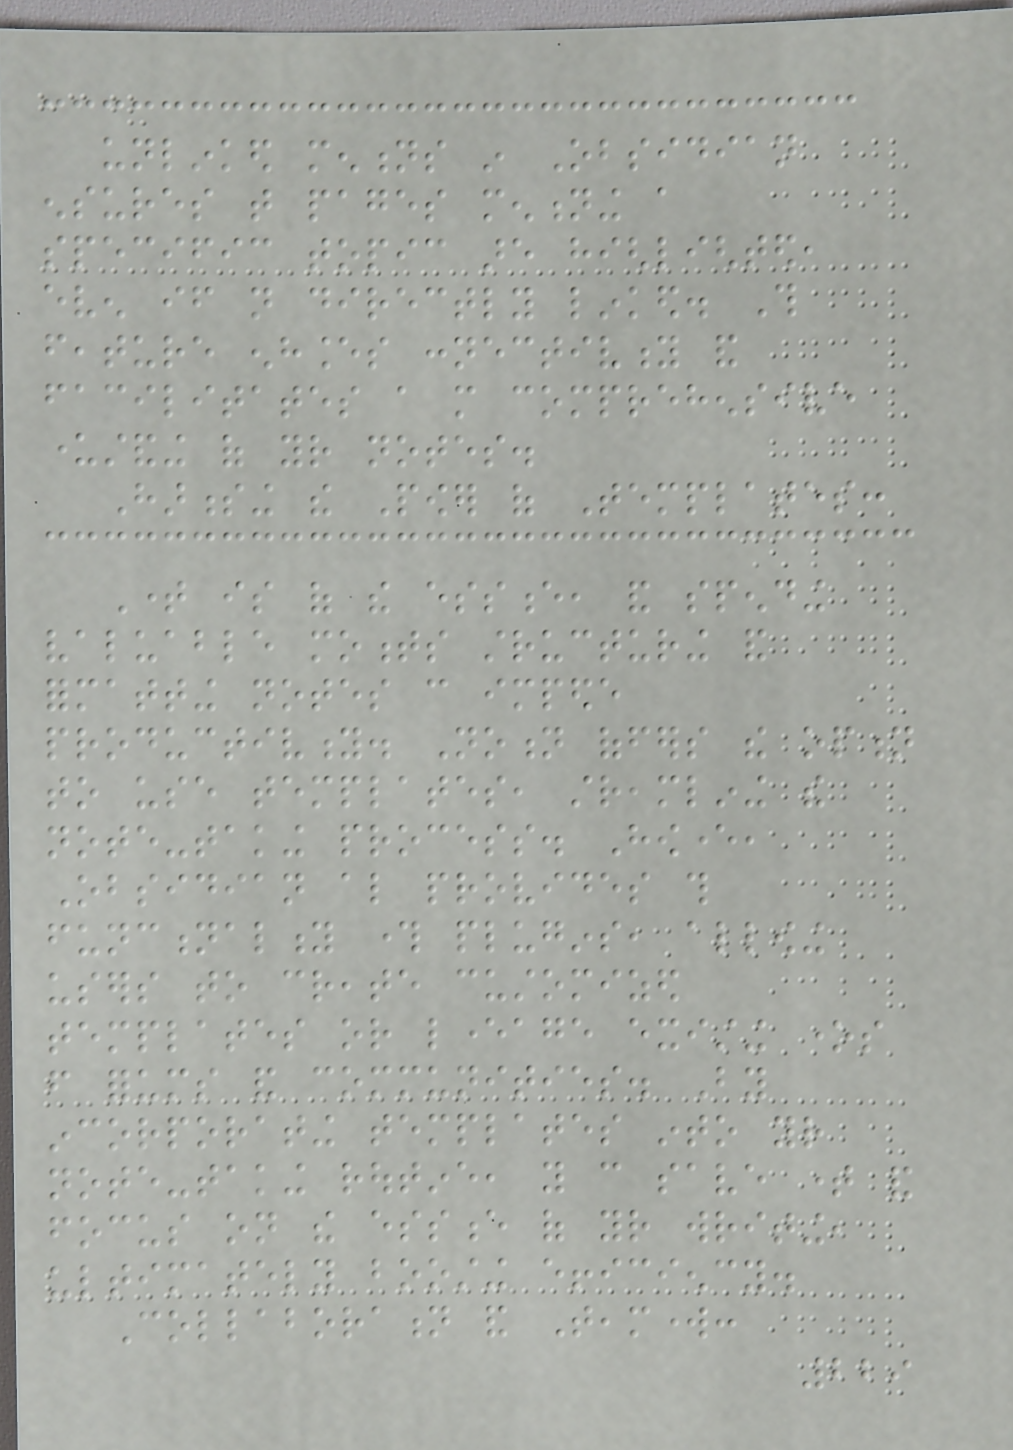unlinked mentions in Obsidian
ensures that pages mentioning a
specific topic are highlighted,
even if not directly linked. This
feature enhances connectivity and
facilitates a more comprehensive
understanding of your notes.
Harnessing the Power of Templates:
Time is of the essence, and spending
valuable moments structuring and
formatting notes can impede
productivity. Notion offers the option
to use templates, streamlining the
note-taking process. However,
Obsidian also provides this
functionality through plugins, allowing
users to create customized
templates or leverage existing ones
from forums and communities. By
incorporating templates into your
note-taking routine, you can save time and
focus on the essence of your writing,
ultimately boosting efficiency.
Collaboration and Teamwork:
229
